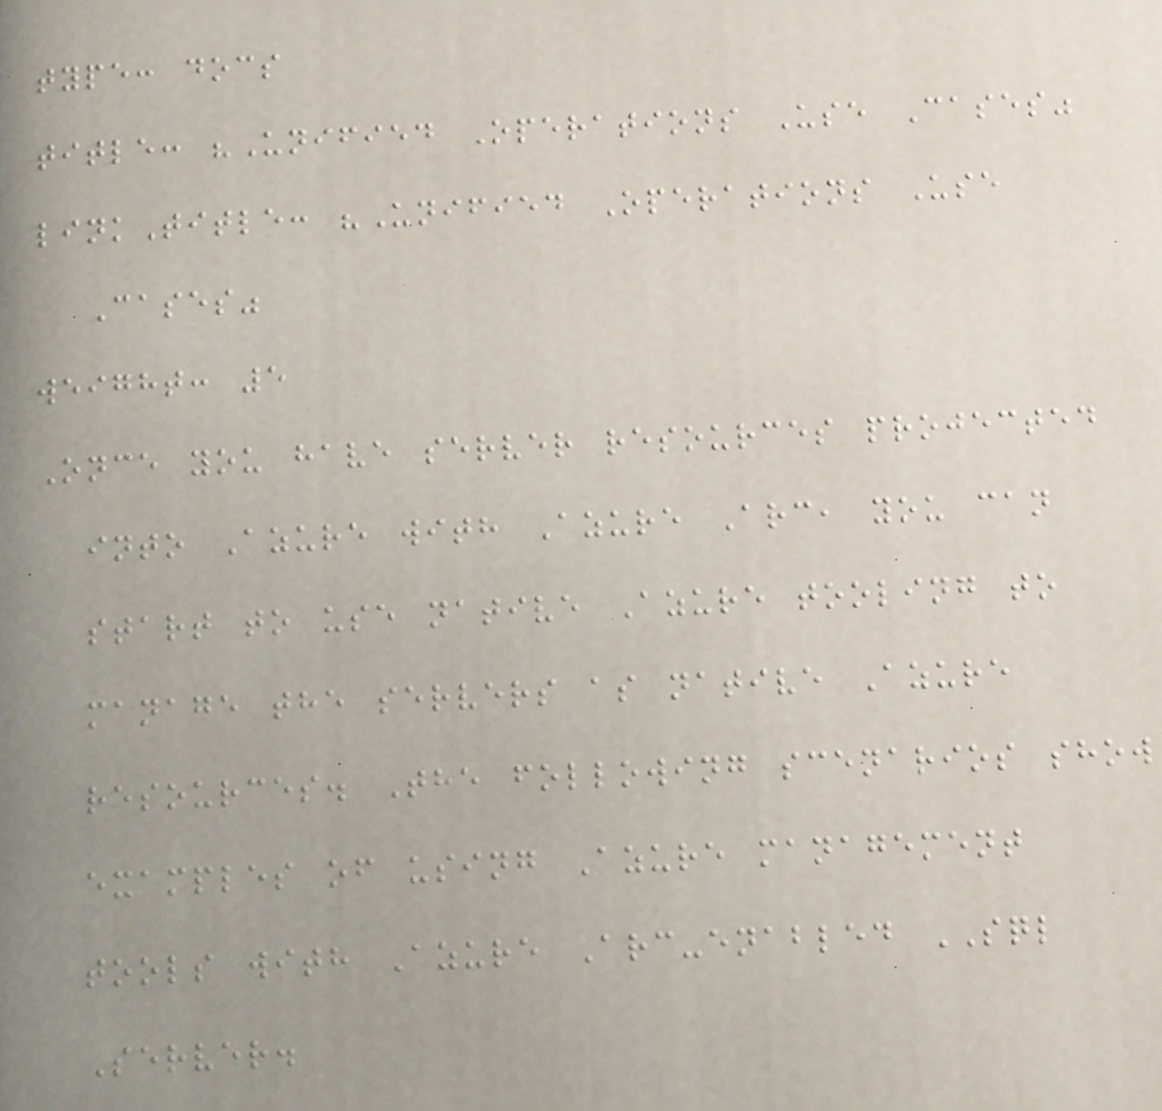type: docs
title: "Unified Operations Use Cases"
linkTitle: "Unified Operations Use
Cases"
weight: 5
Once you have server resources projected
into Azure with Azure Arc, you can
start to use native Azure tooling to
manage the servers as native Azure
resources. The following scenarios show
examples of using Azure management
tools with Azure Arc-enabled SQL
Server.
